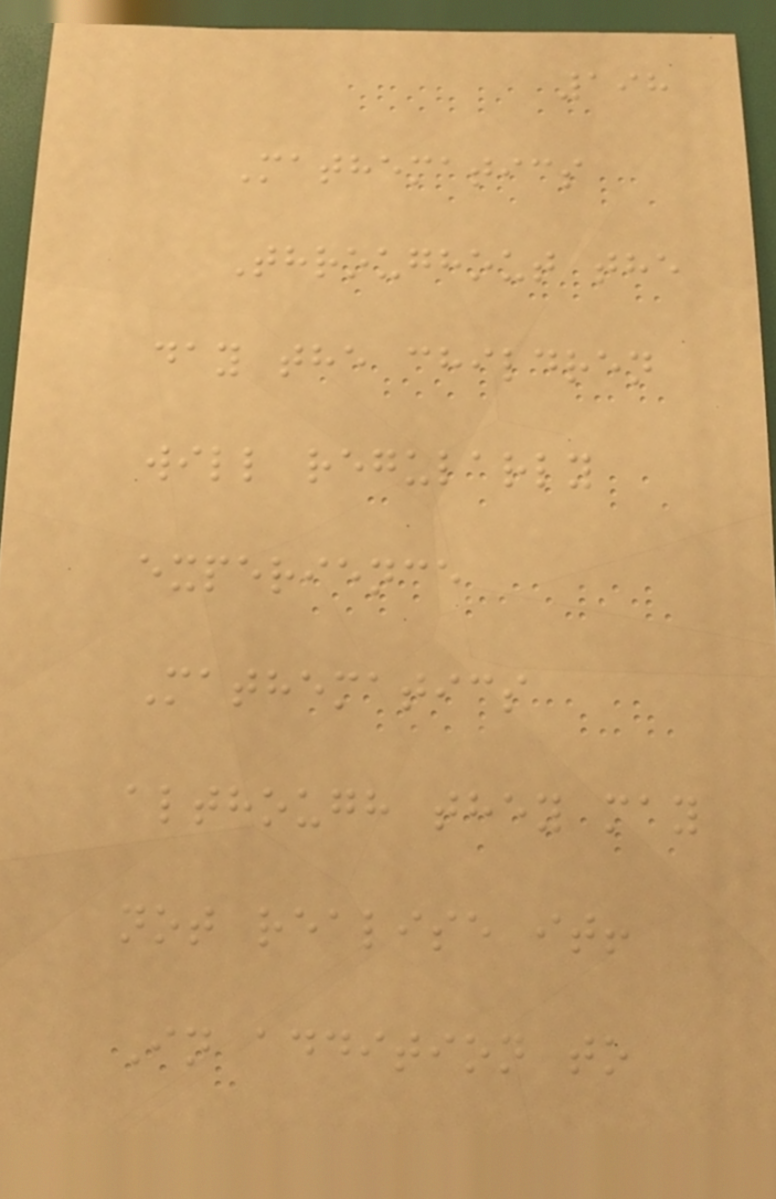198
Mathematics
Throughout the
day the children
will regularly
experience
Mathematics
although they may
not realise it!
In addition to
